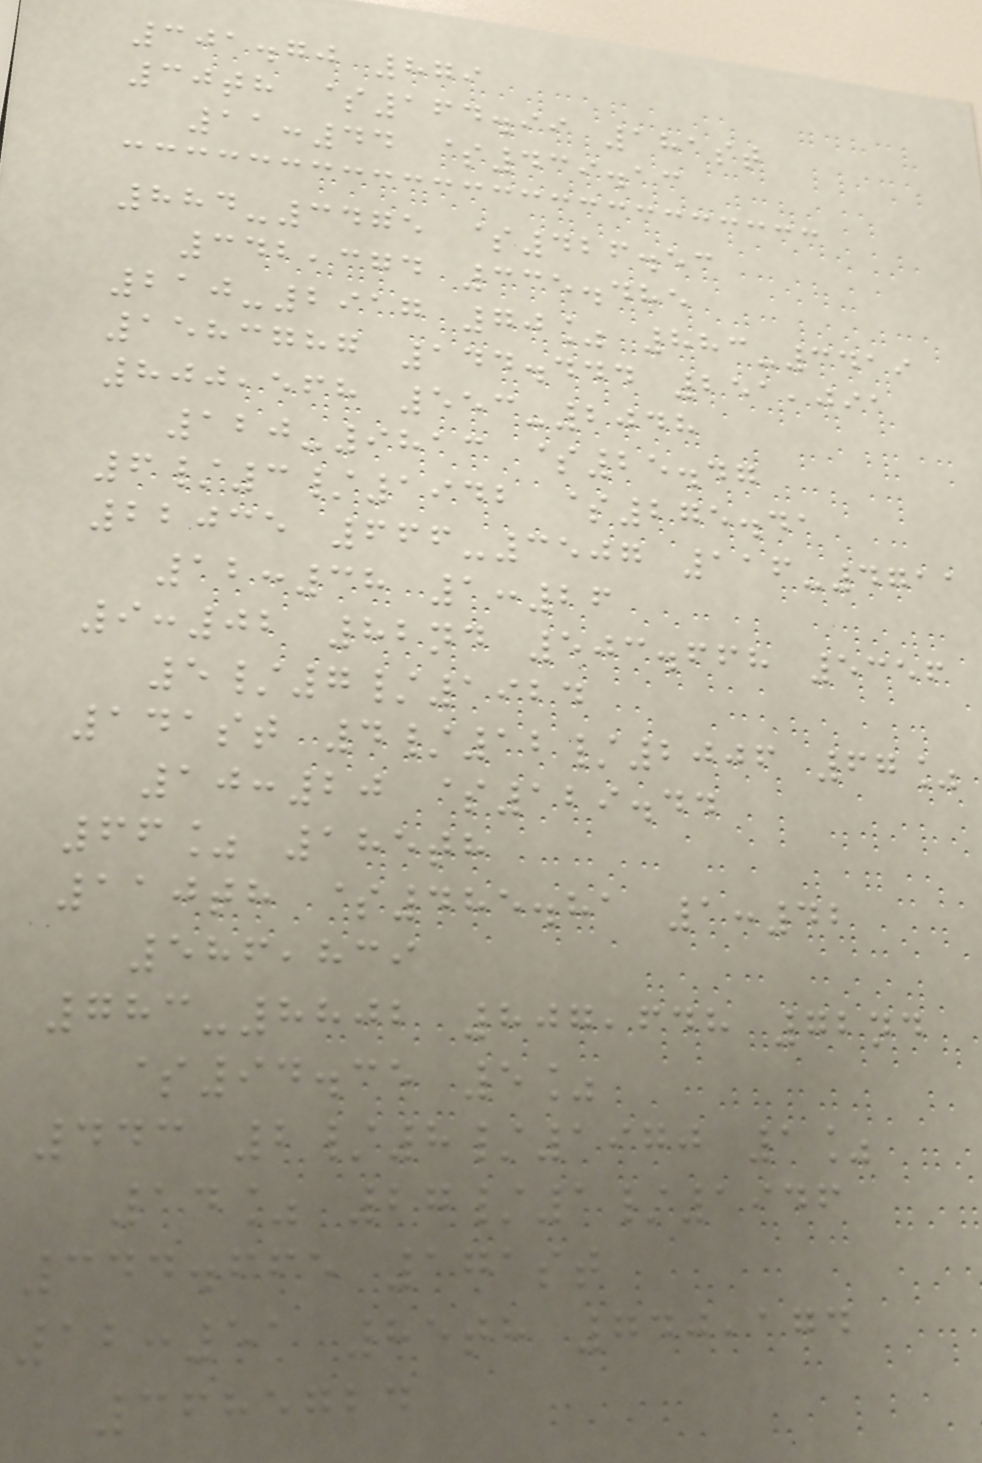301.70 879
30th $164.99 181st
11:44 $439.13
884-3475 $426.53
342,374 335.485
210-2917 70% 883-3419
1583787 144.444 251,091
800,568 553-2048
120-9813 $25.47
6/3/1942 $275.41
22035 666-3507 116-4711
12:38 1:26
9:02 82nd 503.668 5356
5/7/1924
141st 4/12/2006 67%
10:20 $129.44
66% 185th
110th $485.81 1:42
586,839
783-8802 807,648 72nd
$94.35 5%
443 2/8/1970 1%
14% 27/1/1946
344.665 171st
12:51 85th 740,174
3685724
